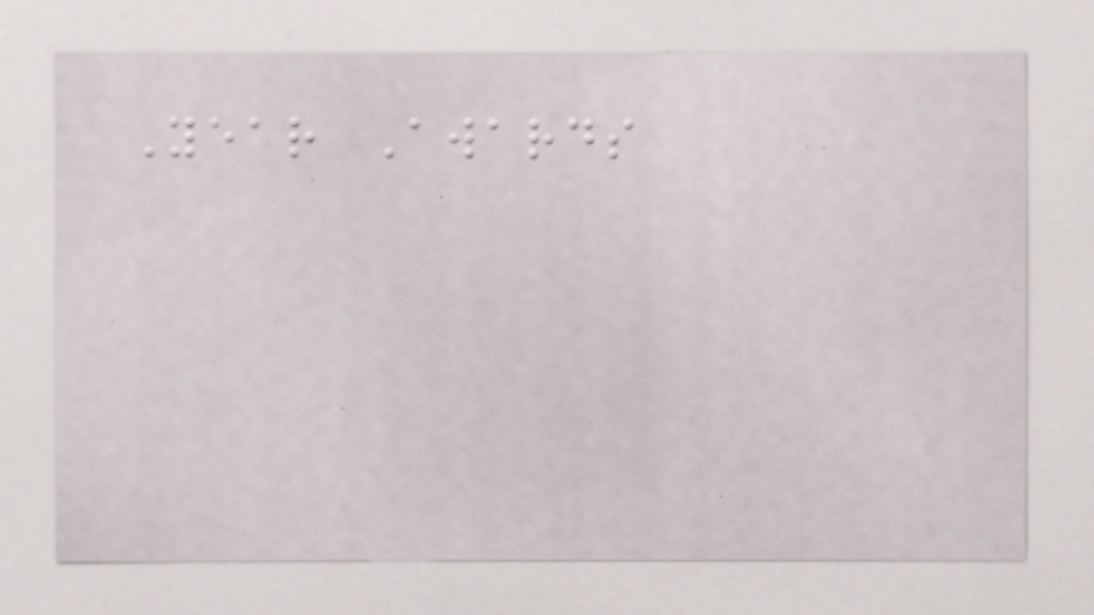Year Awards
